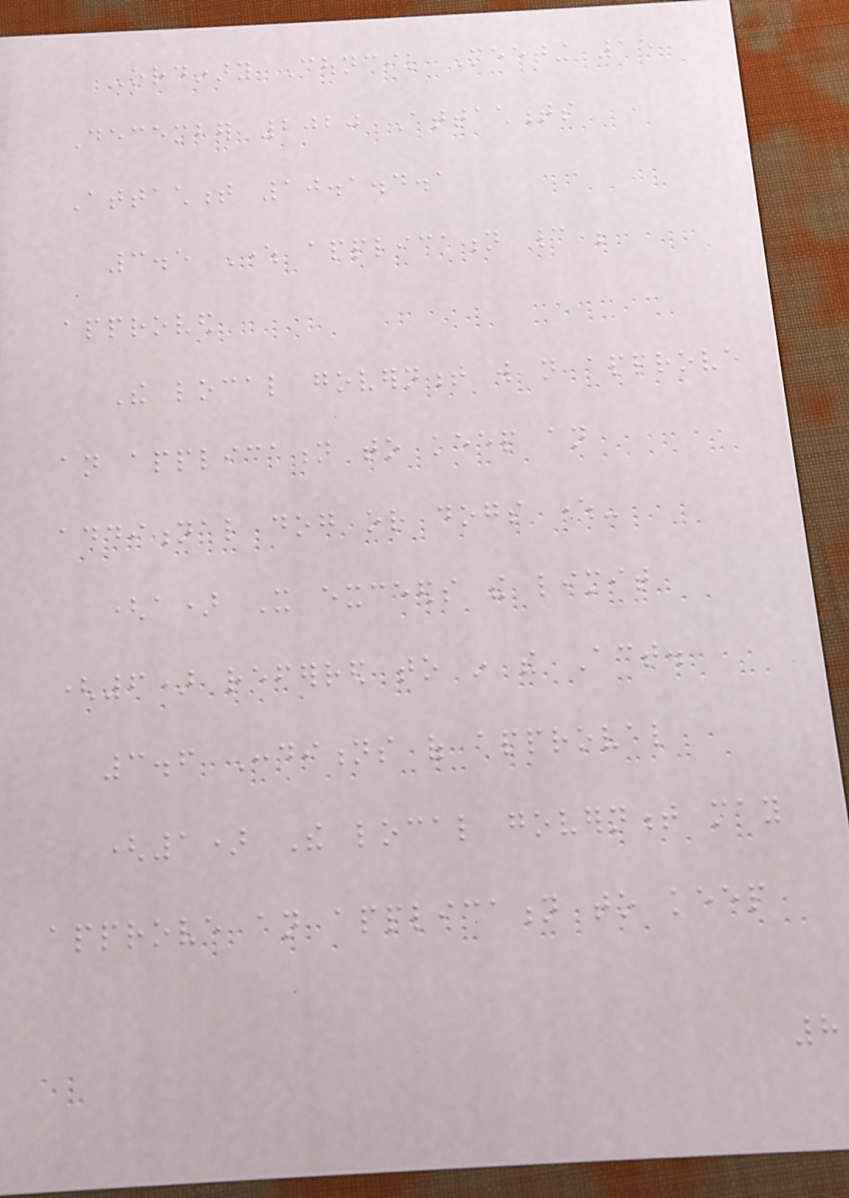Ordinary Council Meeting 15
December 2020 Attachments
Attachment 10.1.4.1
3.5 Where application cannot be
approved
The local government will not approve
an application to keep an
additional dog or dogs where-
(a) It exceeds the limit
(6) referred to in the Act.
3.6 Conditions of approval
(1) The local government may
approve an application to keep
8
